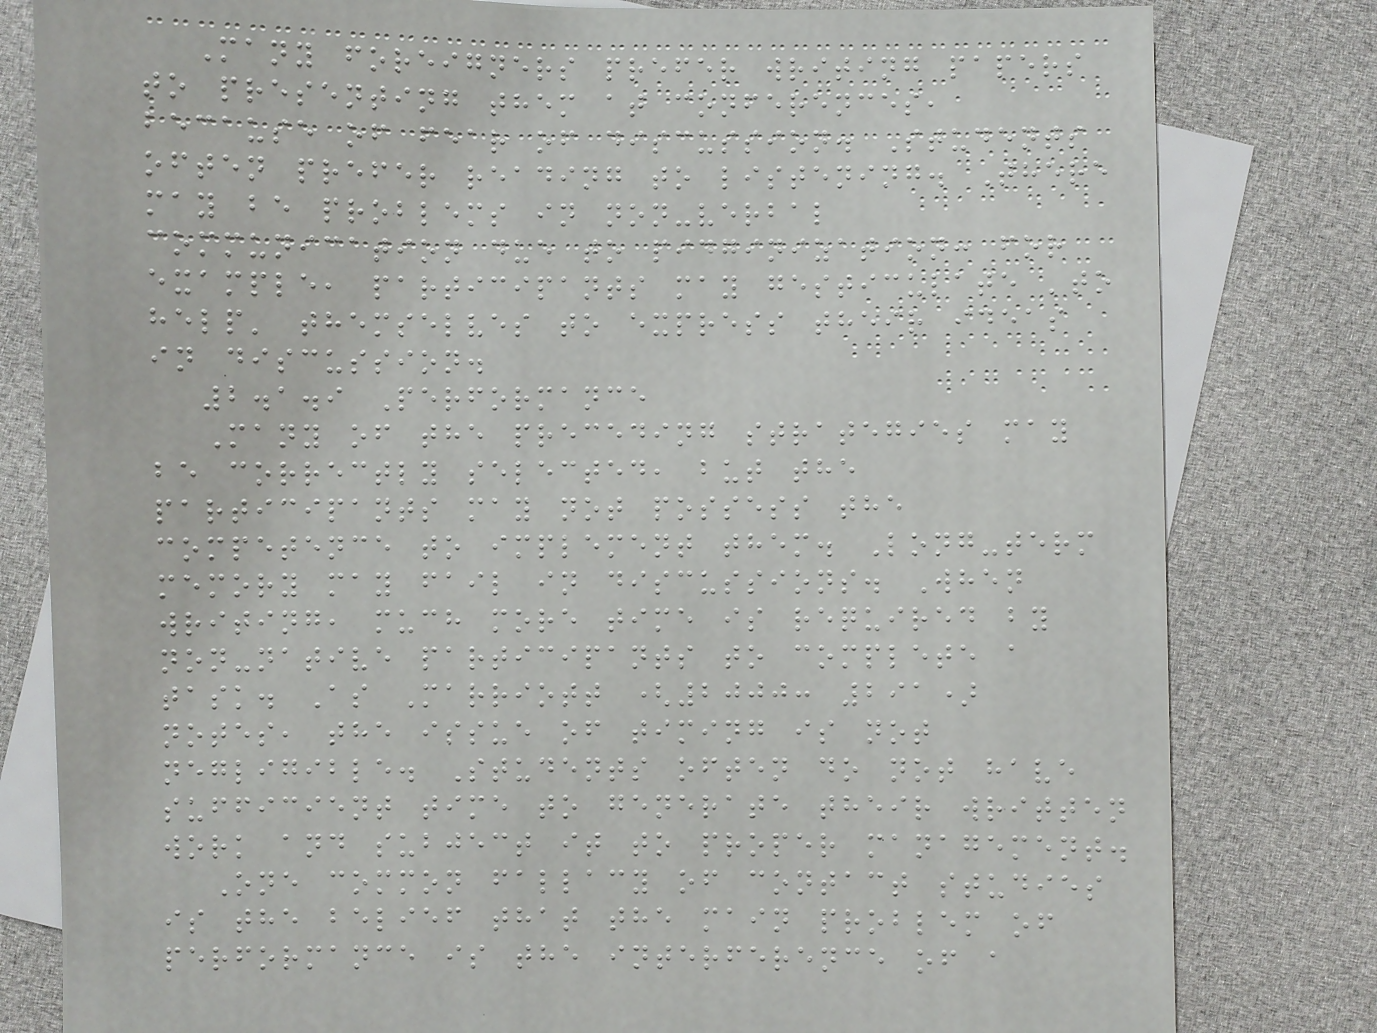Many foreigners prefer writing papers
to presenting them at conferences,
because of fear of discussion. Students
often prefer reading to listening. There
may be problems in non-verbal
communication due to pidginization: for
example, participants may gesticulate 'to
help' themselves to express their ideas
in discussion.
2.1.9 Performance
Many of the preceding strategies may
be correctly selected, but the
participants may not possess the
competence to implement them. Long-term
memory may fail in discussions. When
writing, much more time is required by
non-native participants to complete a
task. As Marriott (2000: 291)
notes, the issue of timing is not
negligible. Students often do not have
sufficient time to generate their written
work and subject it to proper management.
One common fallacy of contact studies
is the belief that the main problem of
performance is the interference of a
